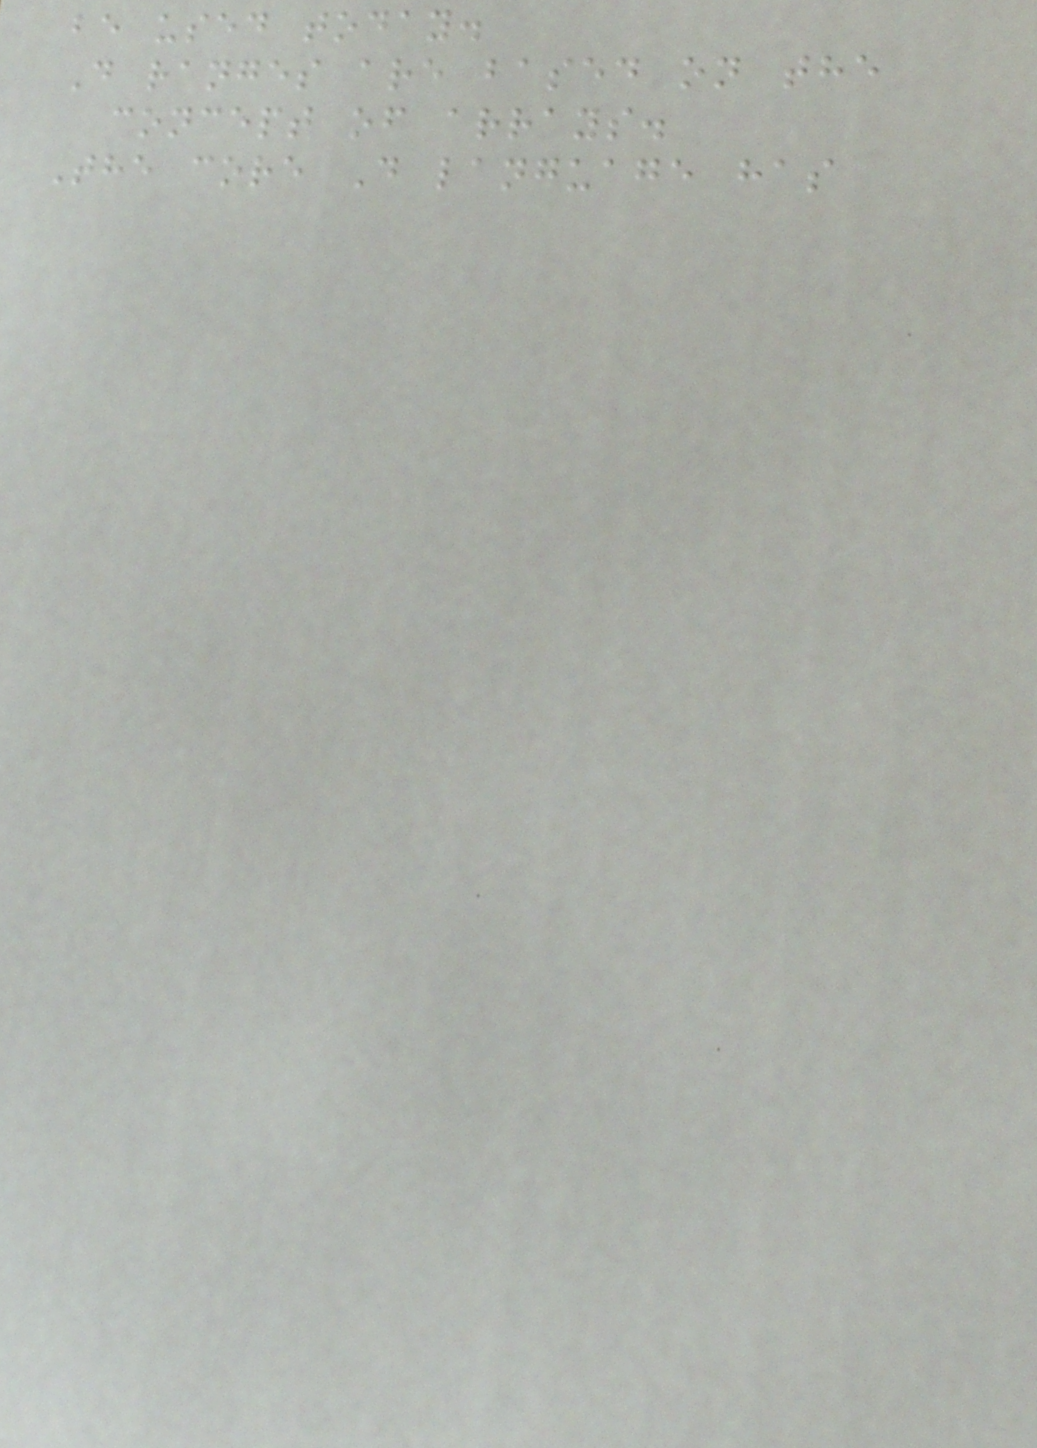be used today.
D ranges are based on the
concept of arrays.
The core D language has
